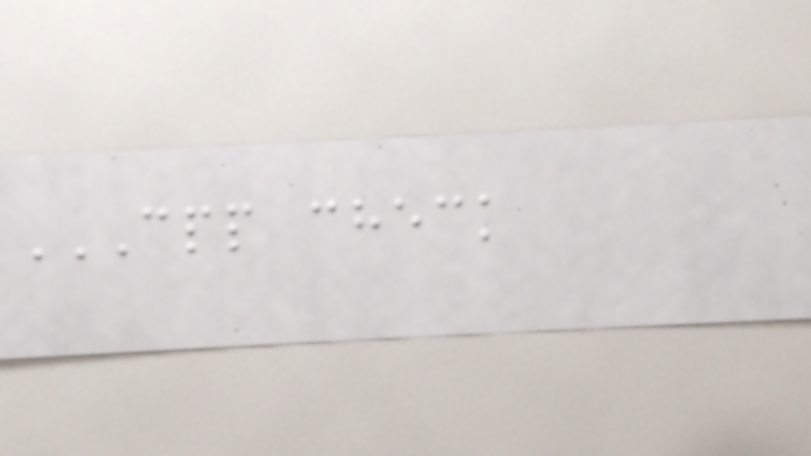CPP CHECK
